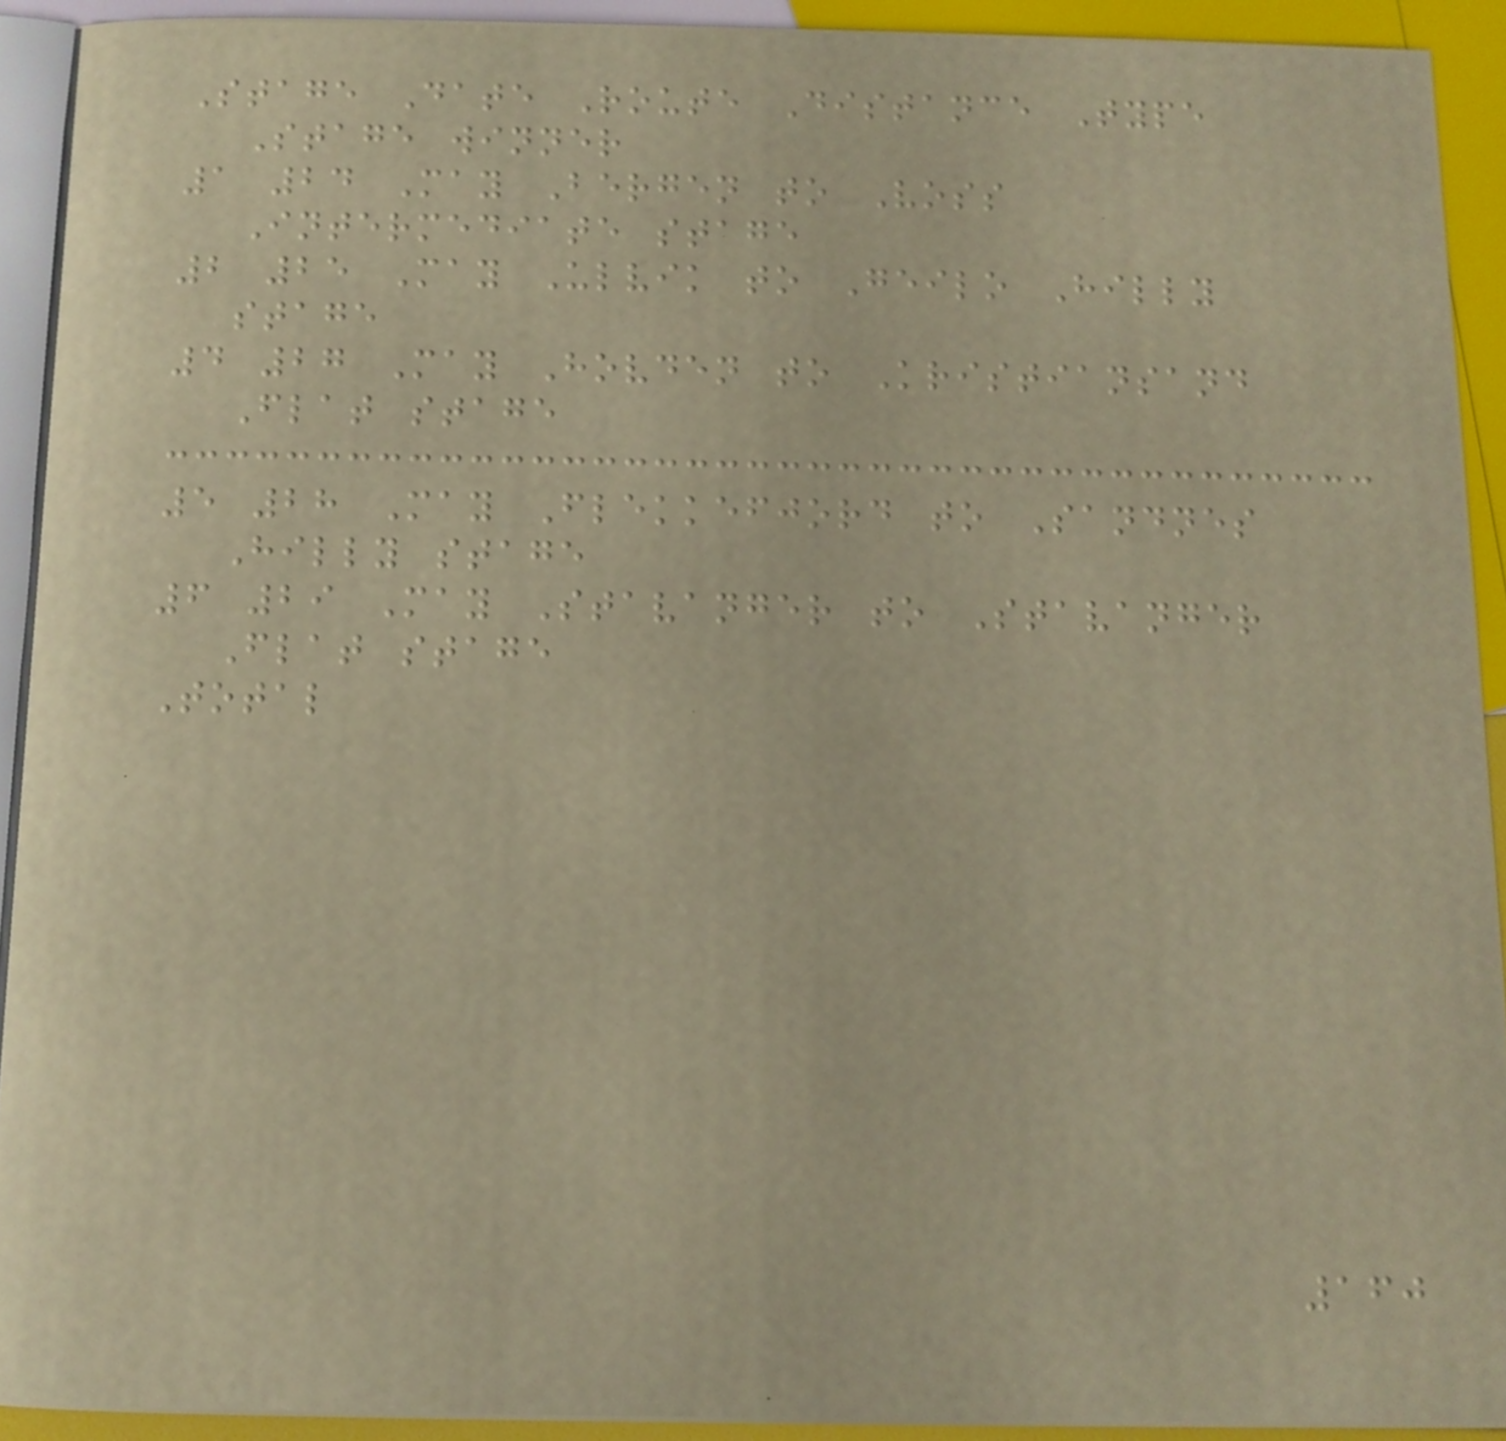Stage Date Route Distance Type
Stage winner
1 24 May Bergen to Voss
Intermediate stage
2 25 May Ulvik to Geilo Hilly
stage
4 27 May Hovden to Kristiansand
Flat stage
5 28 May Flekkefjord to Sandnes
Hilly stage
6 29 May Stavanger to Stavanger
Flat stage
Total
160
